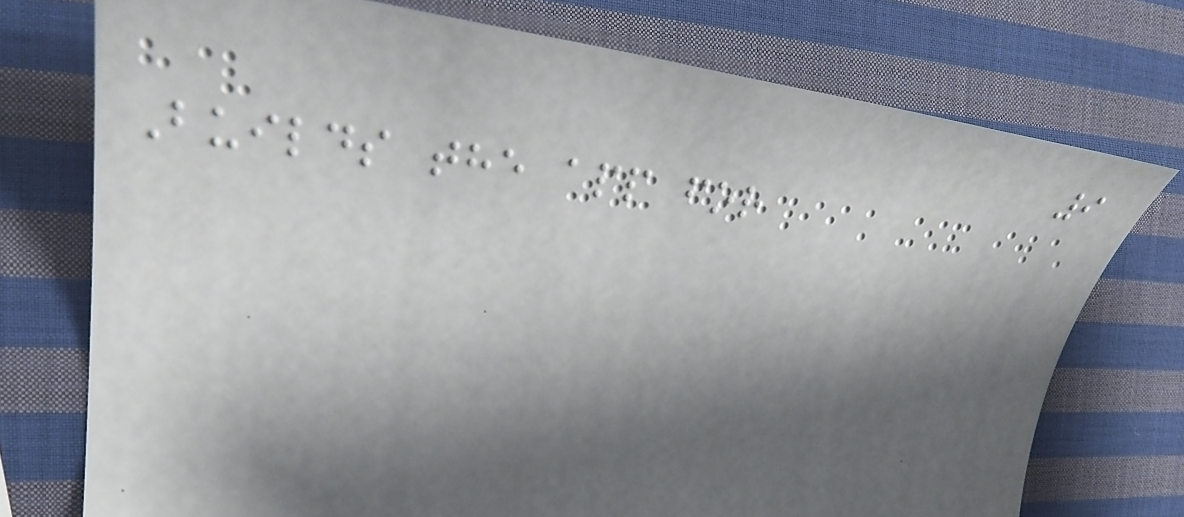9
Builds the app for
